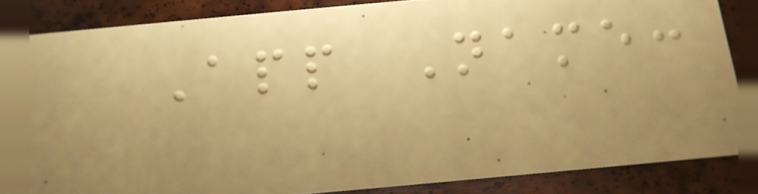App Name:
